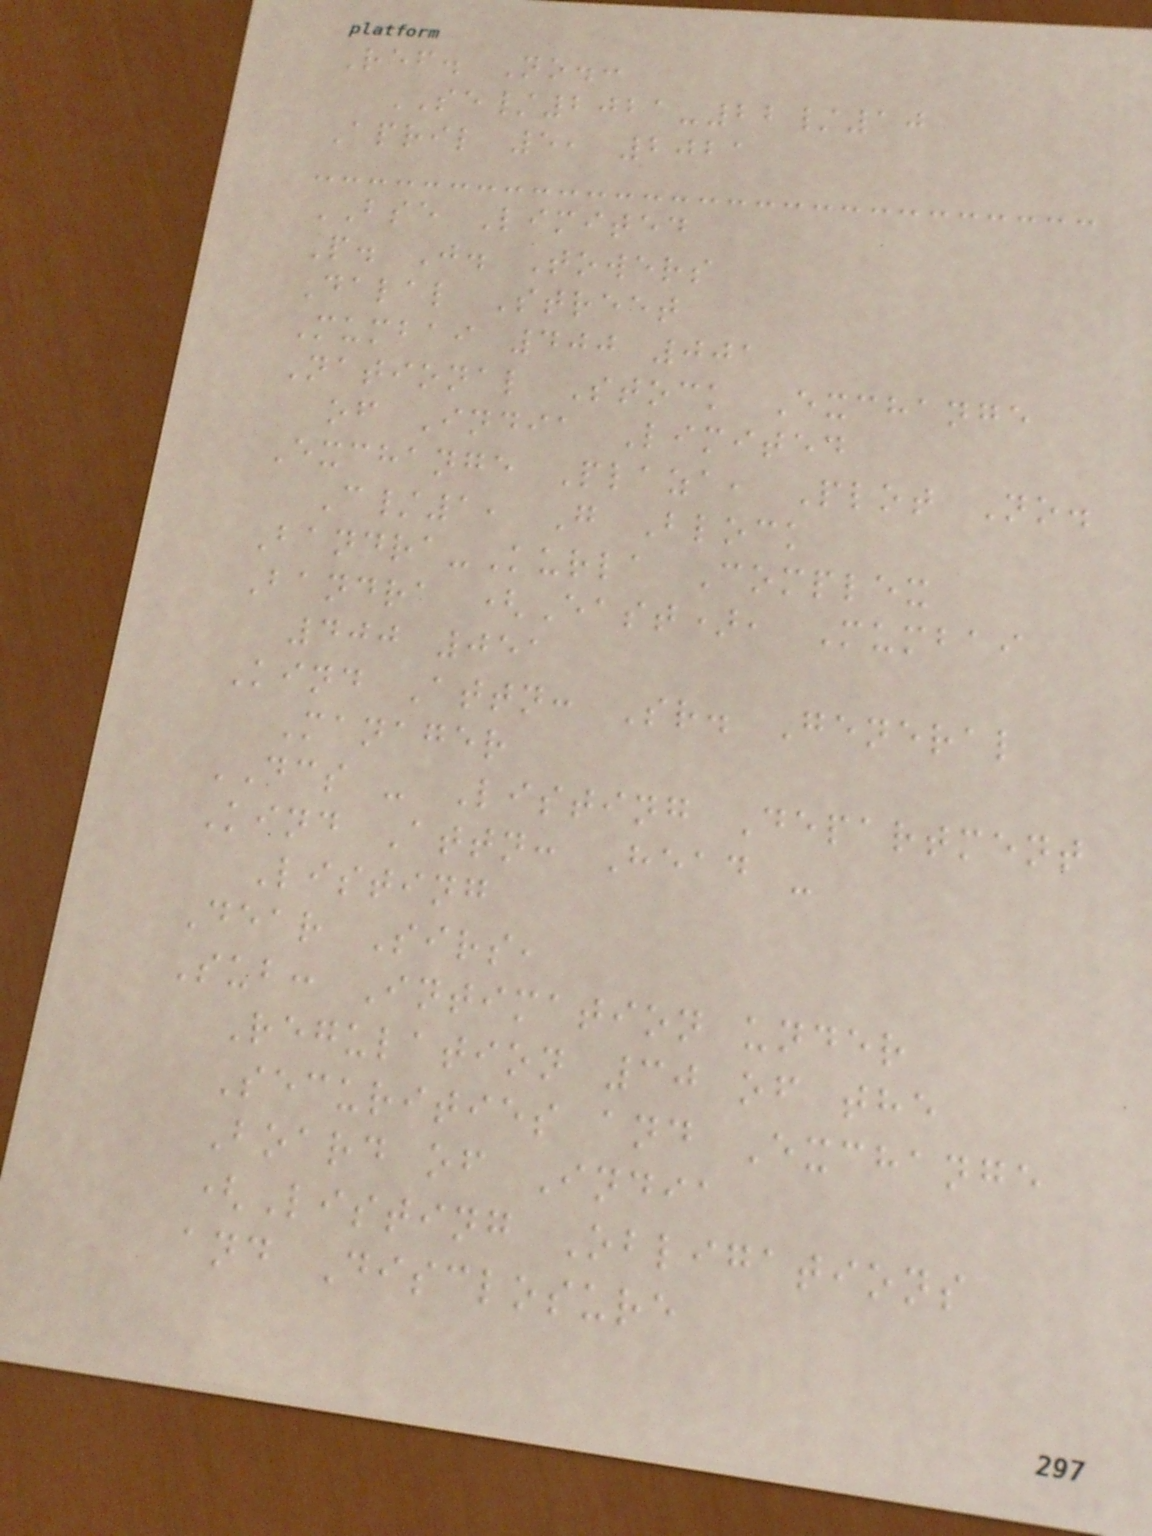Ref. No.:
SE/2021-22/10
April 5, 2021
BSE Limited
P. J. Towers
Dalal Street
Mumbai 400 001
National Stock Exchange
of India Limited
Exchange Plaza, Plot No.
C/1, G Block
Bandra-Kurla Complex
Bandra (East), Mumbai
400 051
Kind Attn: Sr. General
Manager
DCS - Listing Department
Kind Attn: Head -
Listing
Dear Sirs,
Sub: Intimation under
Regulation 30 of the
Securities and Exchange
Board of India
(Listing Obligations
and Disclosure
